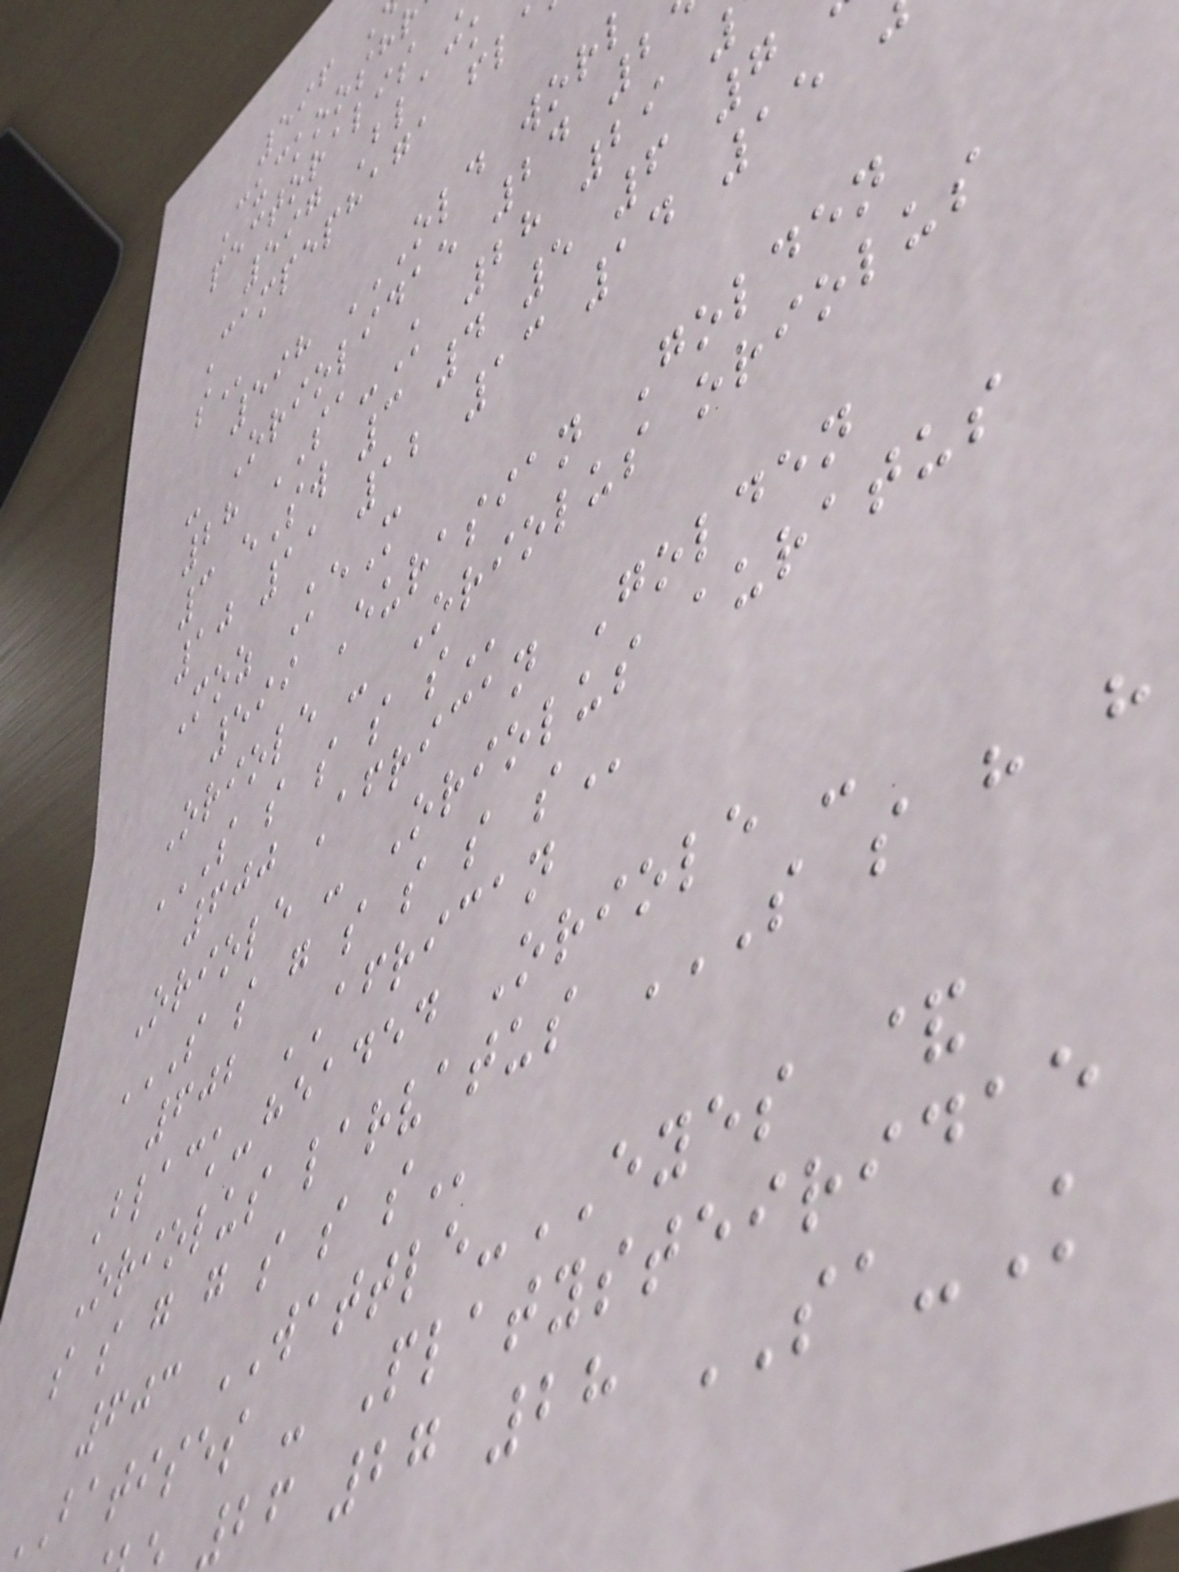Cuckoosh
pectoralis
597 Black
Campephaga fl
- Oriolidae 24 2
28 SA-K 28 29
3 eSw 3 4 5 6 7
10 11 12 13 14 15
Moz KeM
599 Eurasian Golden
Oriole - Oriolus oriolus
S S S S S
600 African Golden
Oriole - Oriolus auratus
S S G S S S S
602 AFRICAN
Black-headed Oriole -
Oriolus larvatus S S H H
s s g g s s
603 WATTLE-EYES &
BATISES - Platysteiridae
26 27 28 SA-K
